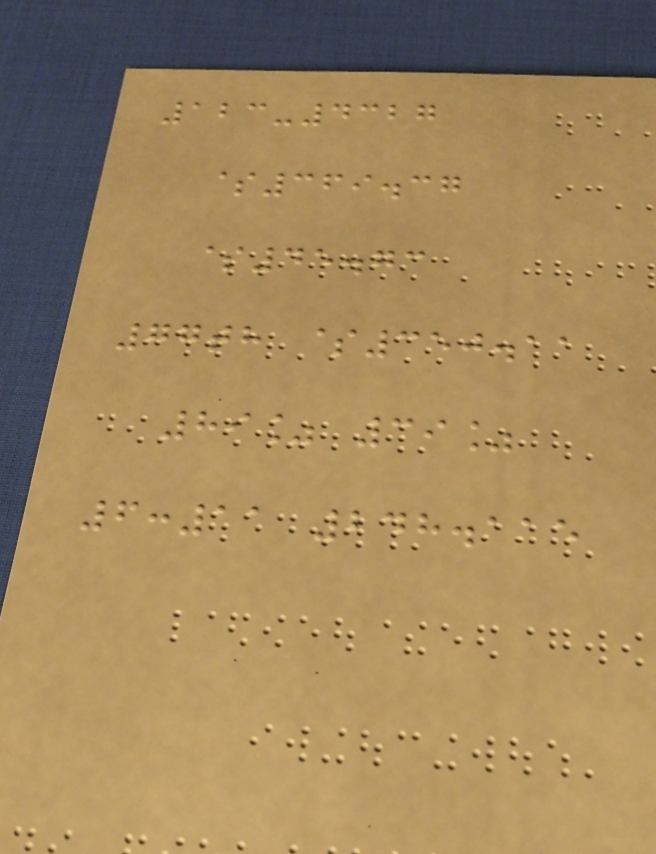123-4327
$369.37
$45.73
77th $350.11
89% 39%
6:11 248.115
